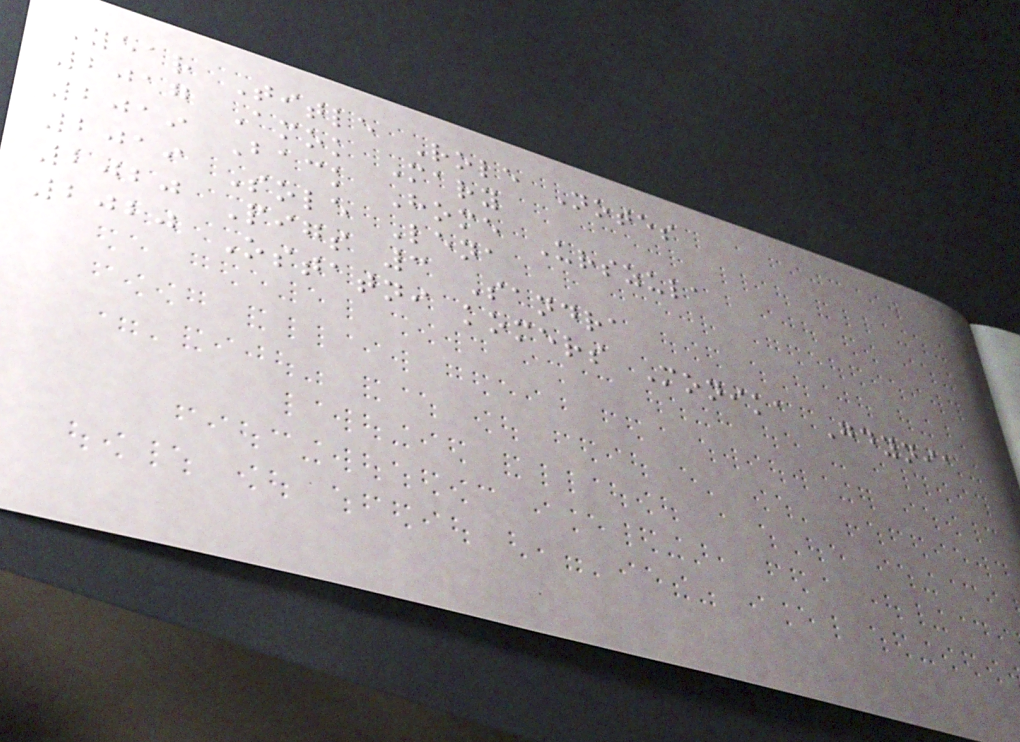Year Title Role Notes
2017 Amok Mary
2019 Back Home Urszula
2019 Sole Lena
2020 Pigs 3 Sandra
2020 Ostatni komers Monika Gdynia
